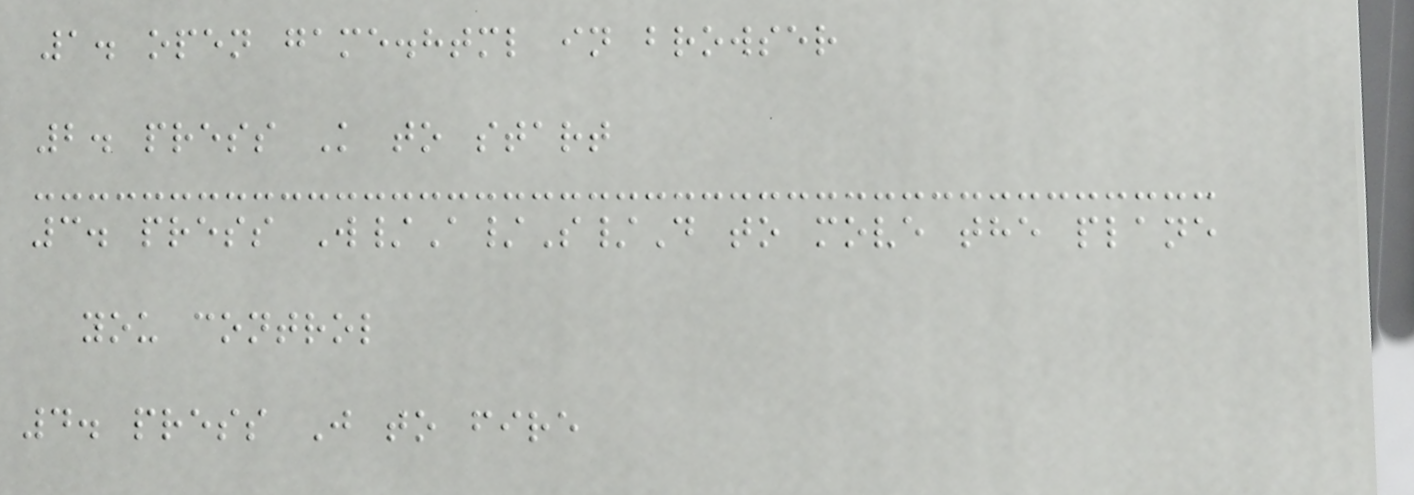1. open game.html in browser
2. press K to start
3. press W/A/S/D to move the plane
you control
4. press J to fire
